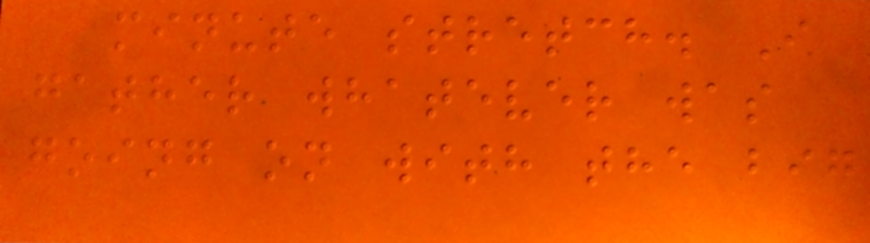minute stretch. I
gather whatever was
going on with the big
